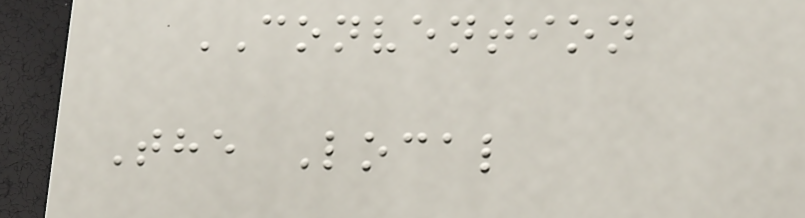CONVENTION
The Local
